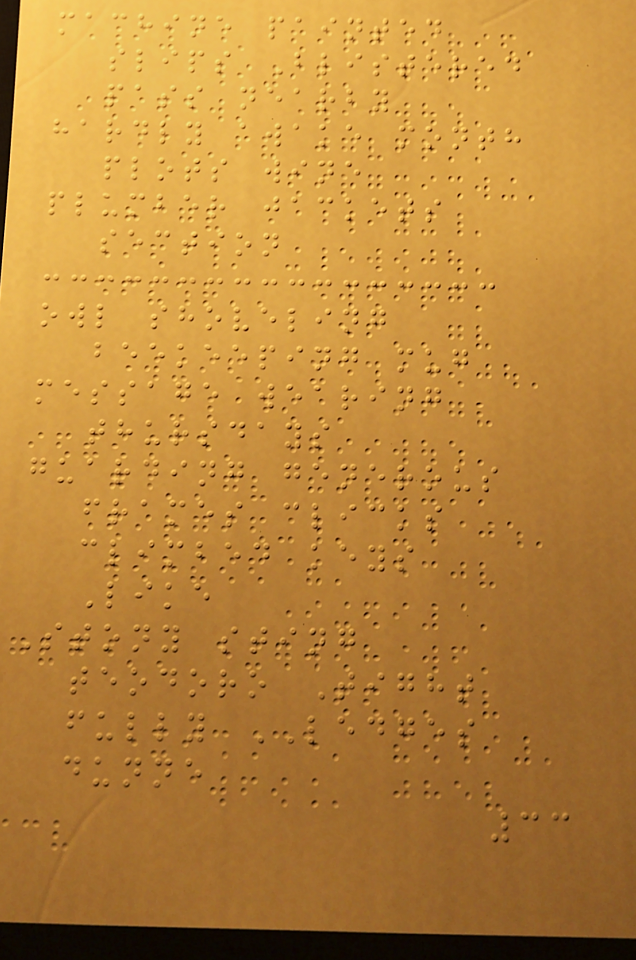machine painted
slips Blistered
pass nearby
hardly awake month
plots wine
plumber jackets
section
owl shoveling
beekeeping mug
message wearing
thursdays
guarding generous
frames clicks
climbed keys
Like
Stony sting
teodoro Tight
fully LEDGES
dunne
33
